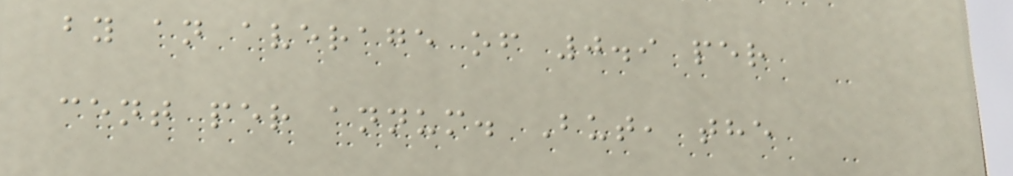by an average of 0.9 per
cent per annum. But, the
